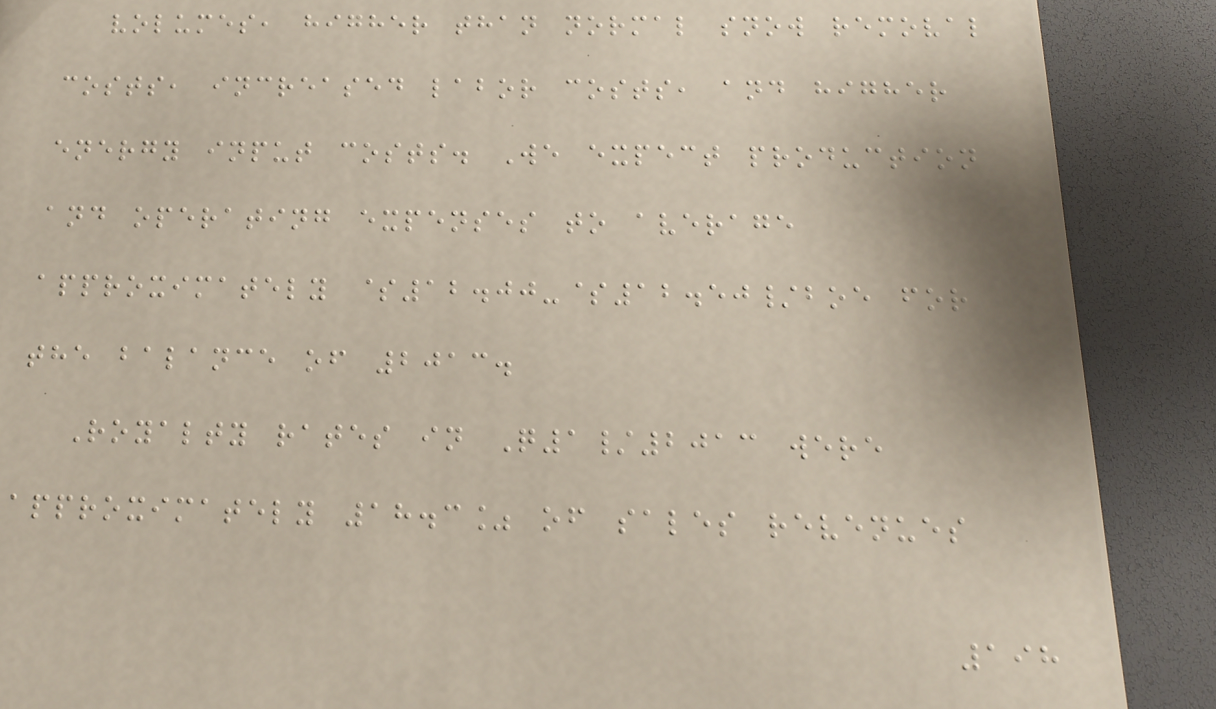volumes, higher than normal snow removal
costs, increased labor costs, and higher
energy input costs. We expect production
and operating expenses to average
approximately $12.00-$12.50/boe for
the balance of 2013.
Royalty rates in Q1/2013 were
approximately 18.3% of sales revenues
198
